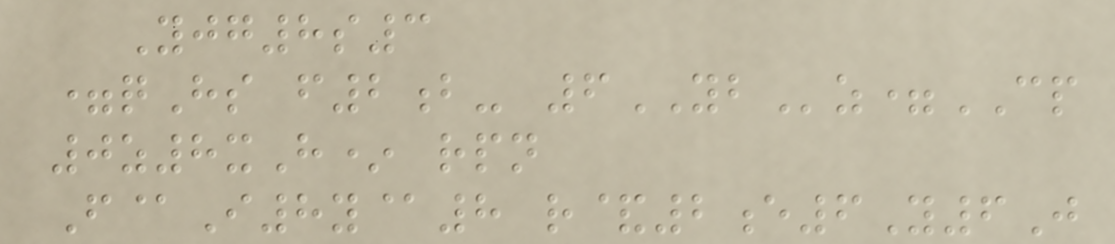Yjg8s3
=qHs f2b- 6YBz=CP
0z8xH* rpn
F@I8y@8 r&2e6Y6J
